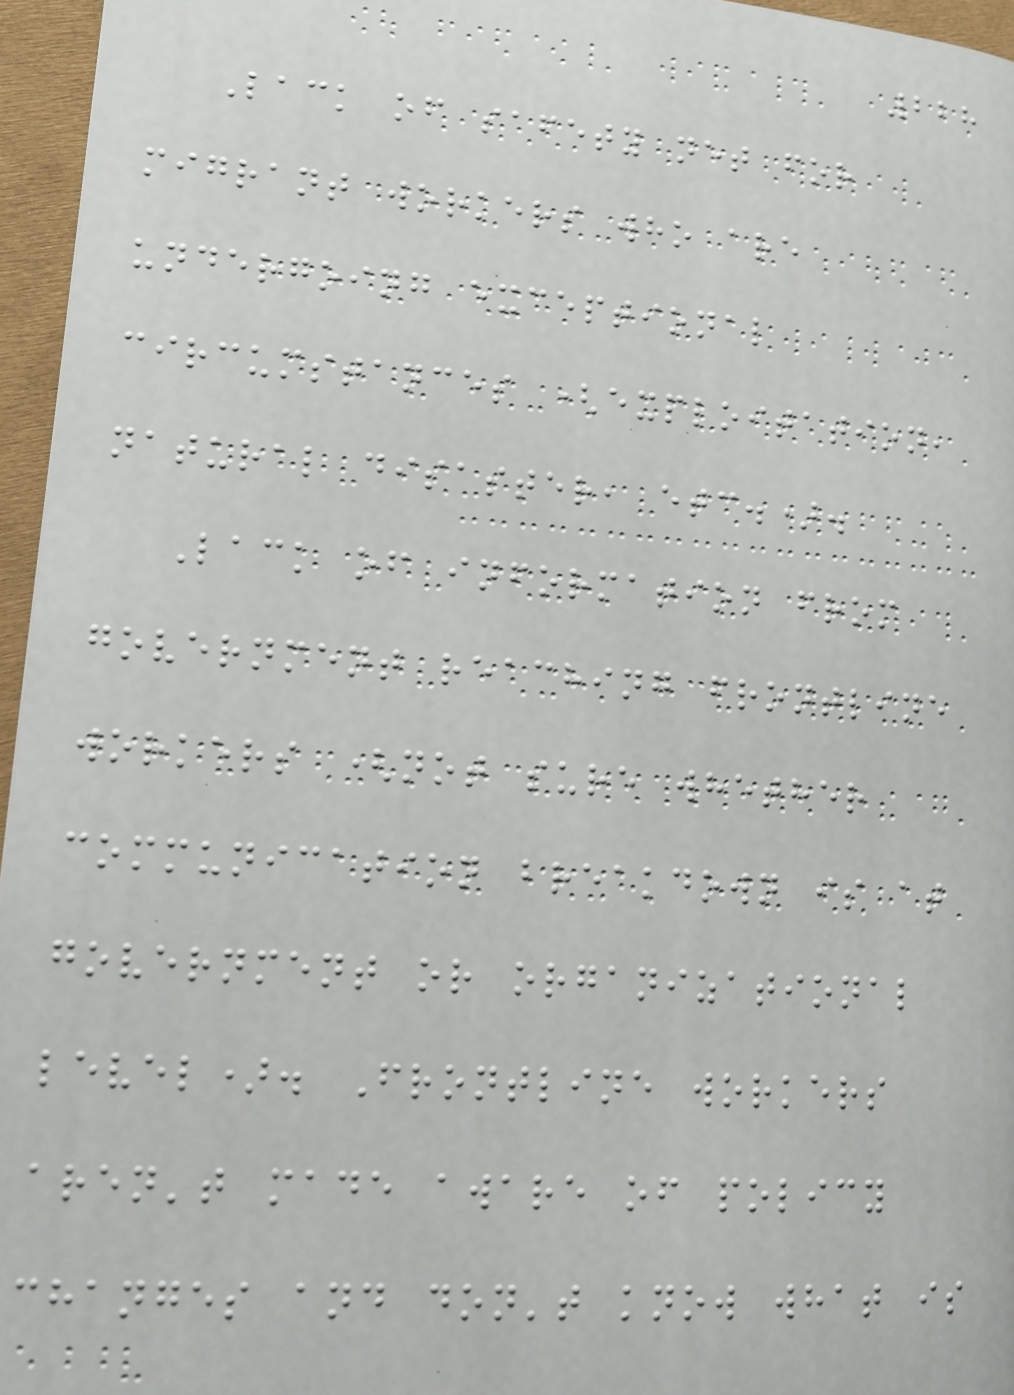228
Lack of safety net for
migrant workers who are
undergoing exceptional
circumstances (exploitation,
natural disaster, etc.).
Lack of information from
government reaching frontline
workers (not sure whether
communication breakdown is at
government or organizational
level). Frontline workers
aren't made aware of policy
changes and don't know what is
